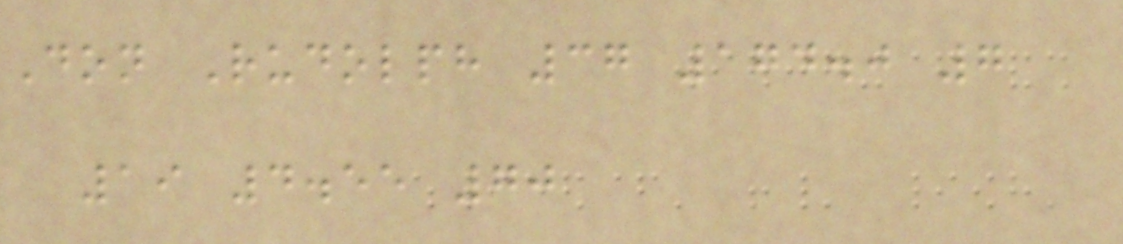Don Rudolph 37 174.0 7
19 4.55 70
